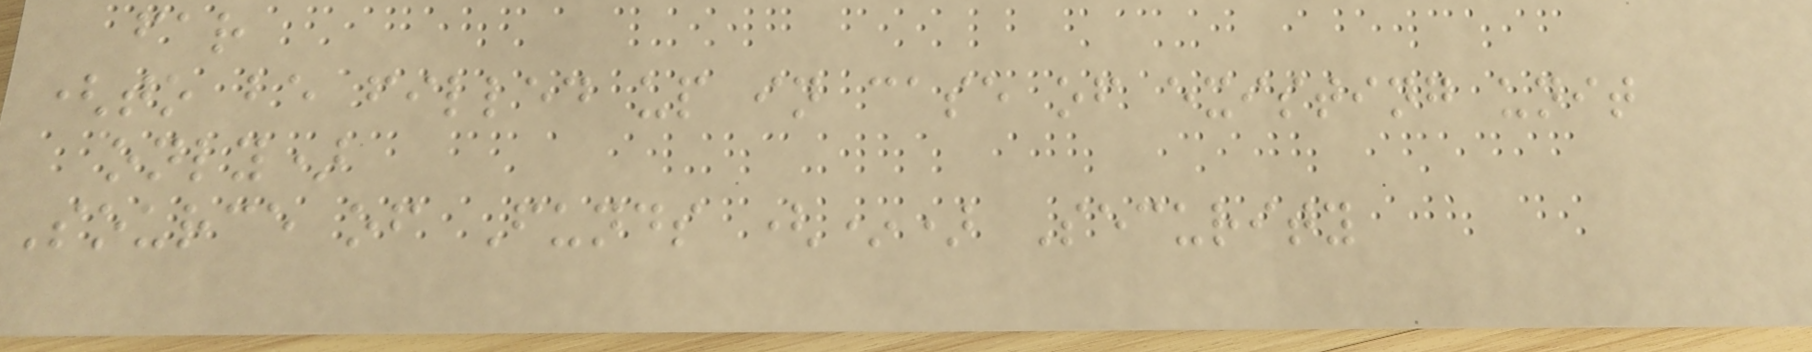far
(to be filled up in case of existing unit
only)
Source of Funds (*) Security
